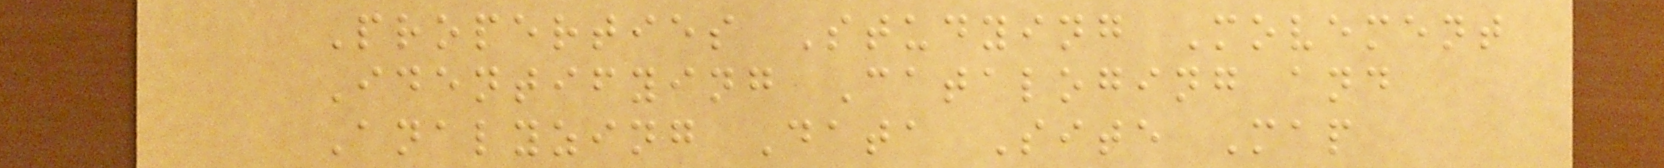Properties Studying Movement
Identifying Cataloging and
Analyzing Data Site Map
